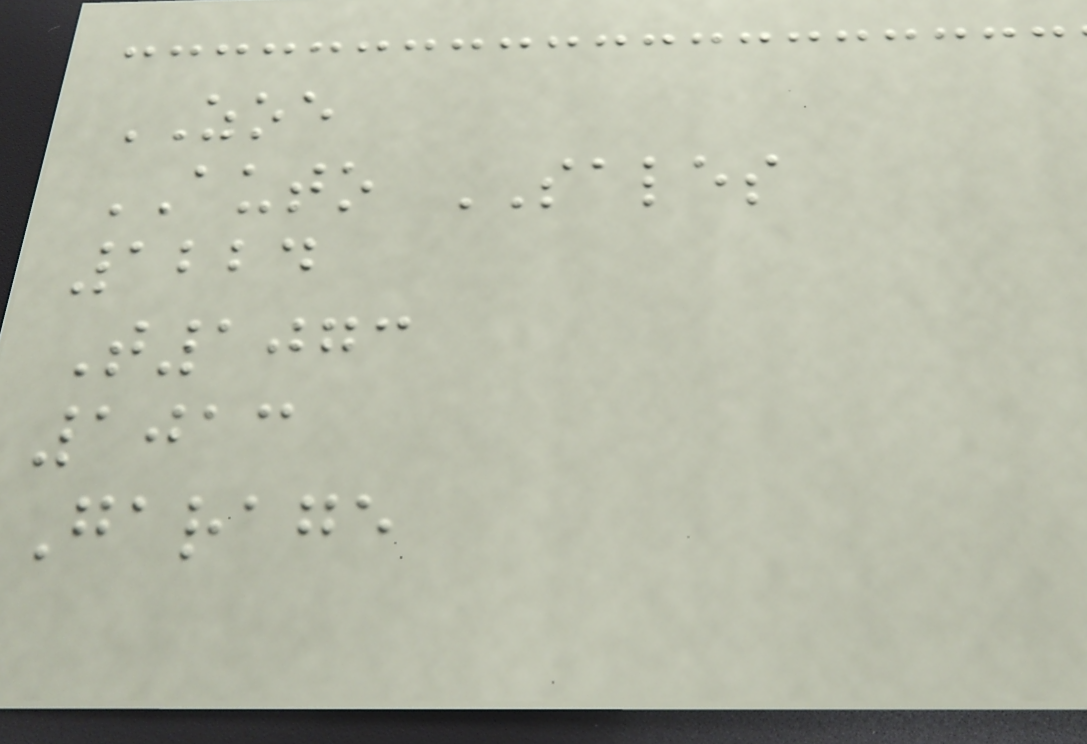ZOE
AUTO SALES
1224
T1073
1013
Garage
